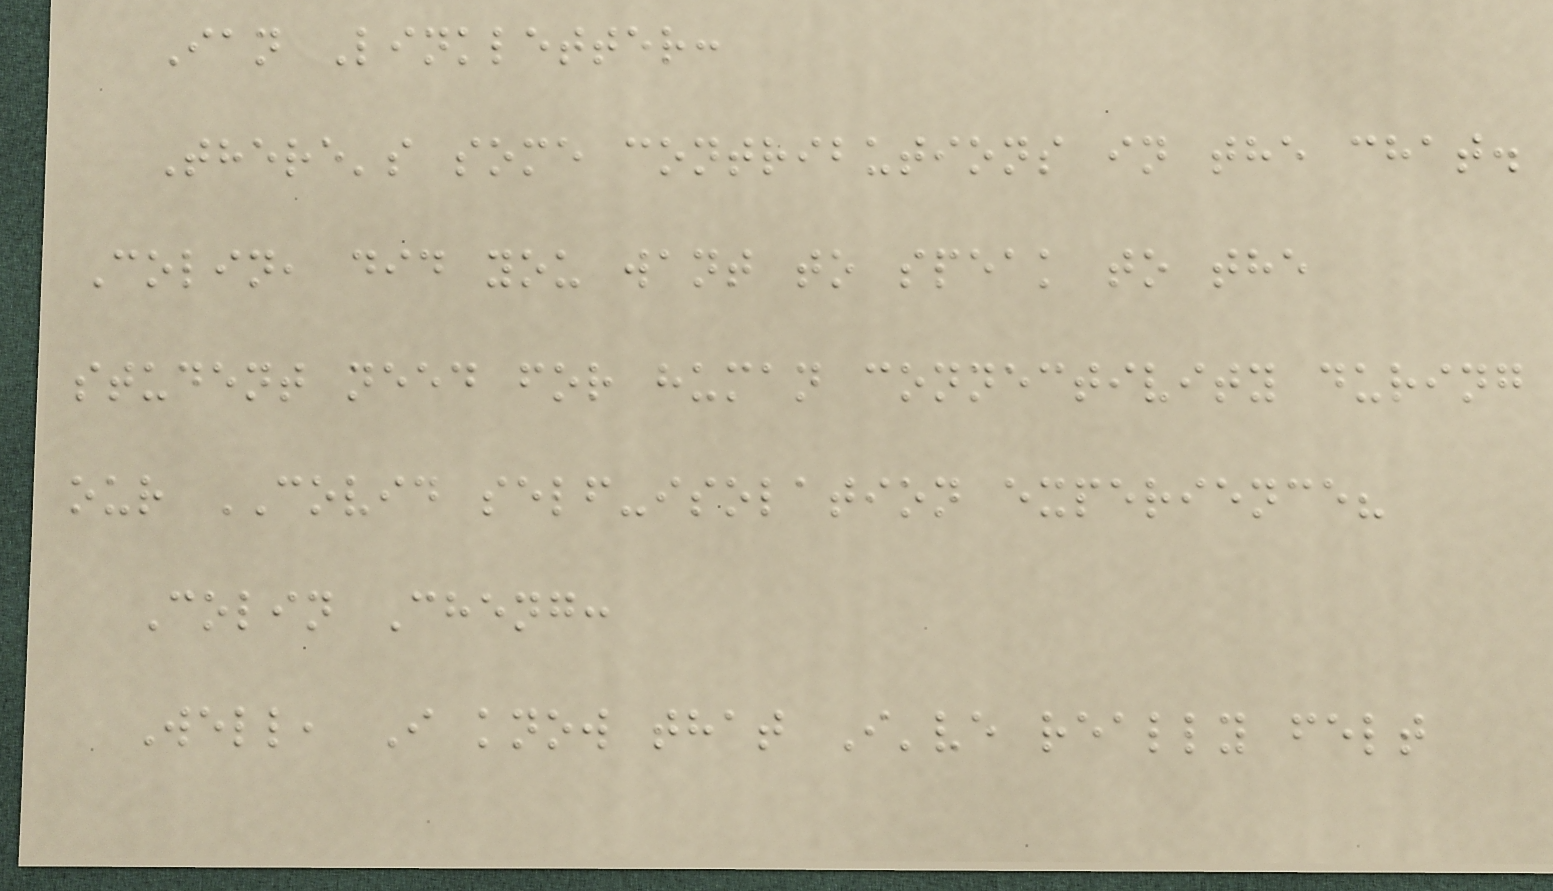Ian Linkletter:
There's some contributions in the chat.
Colin, did you want to speak to the
student need for human connectivity during
our COVID self-isolation experience?
Colin Cheng:
Well, I know that I've really felt
